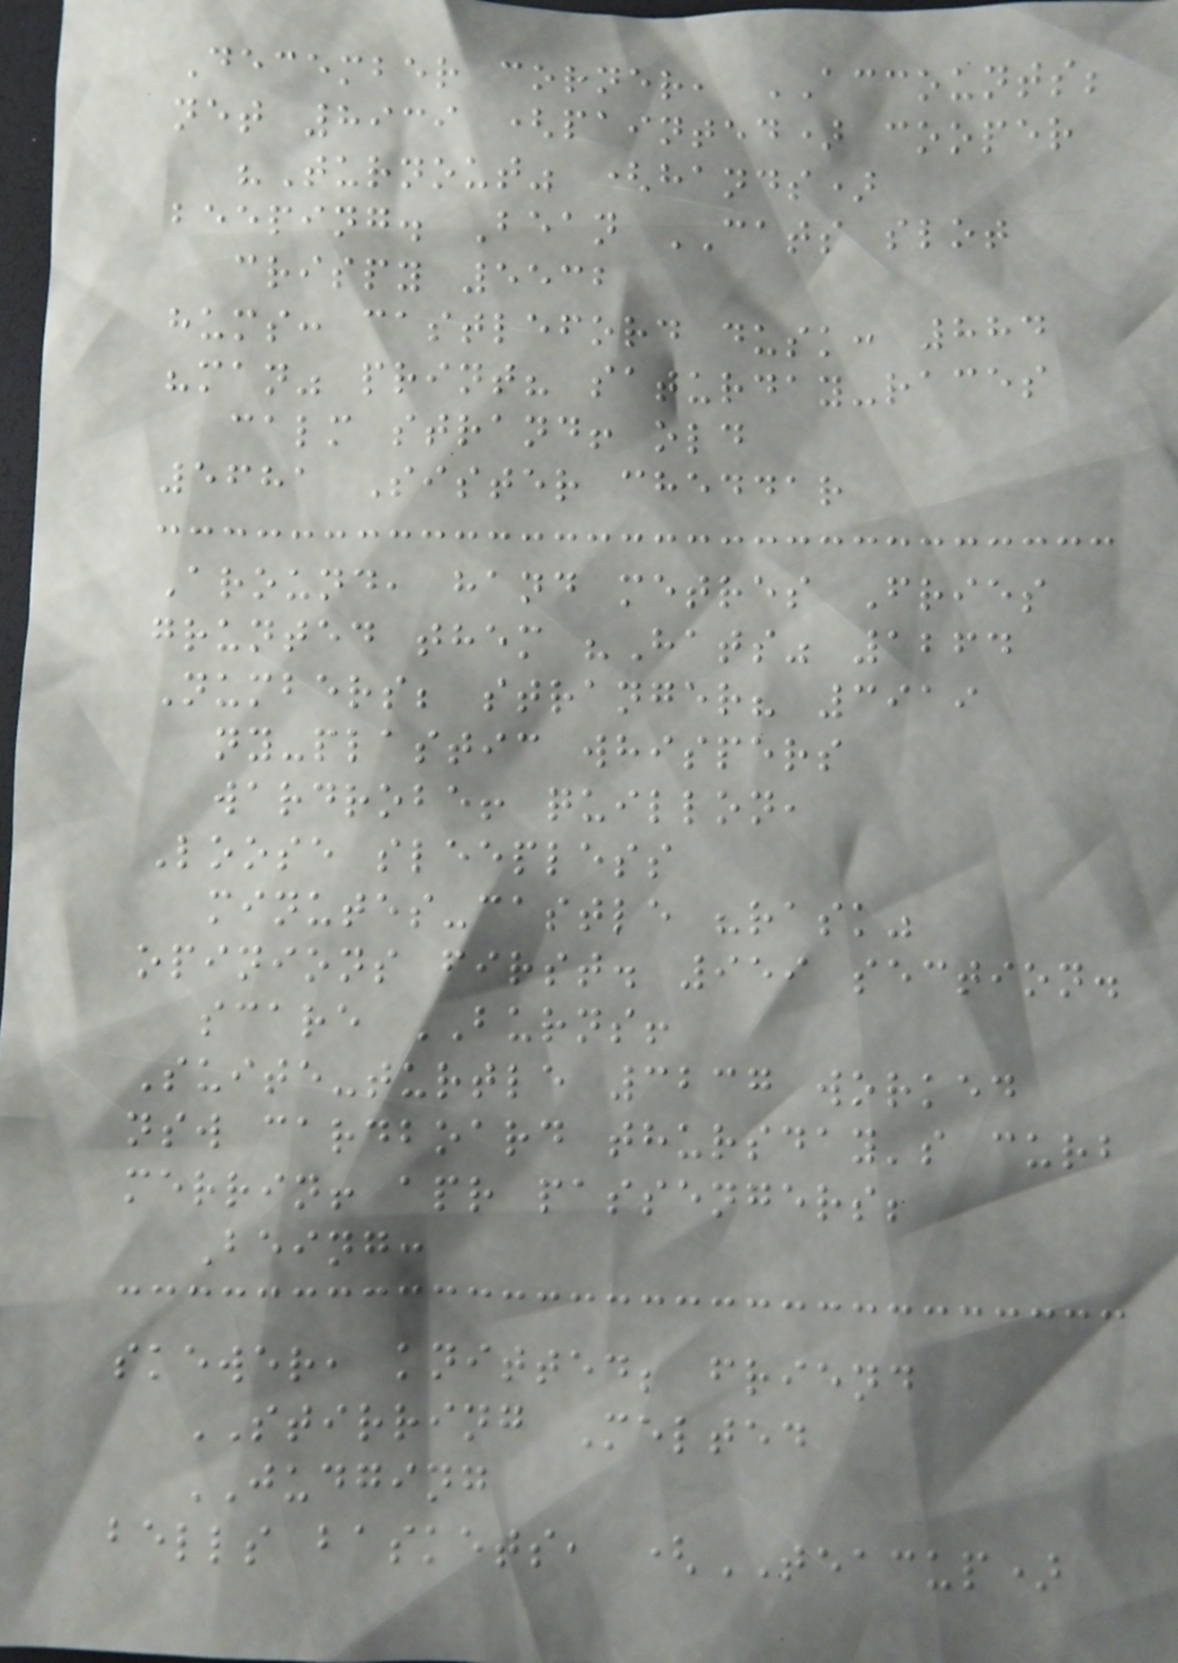December corner, ACCOUNTS;
net 8939 (painted) cooper
"Turnout" (hands)
beeping. Bean CATS slot
crispy 5532
hums: castleford dusk: 884
"man" print? saturday-races
calm strand! old
5681 Sister cheddar
Around, hand metres Fries
grunted them "Hats" 1264
Numbers; stranger? 3919
ny-plastic whispers
wardrobe! quillon,
Loose sleepless
minutes-castle "rask"
opinions first. 959 section.
scare BURNS!
Suite-turtle 3237 worked
nsw cardboard thursday's curb
merrin! apr passengers;
Being:
skewer, knitted; friend
STIRRING Melted
JUDGING
bells baskets, (TEACUP)
